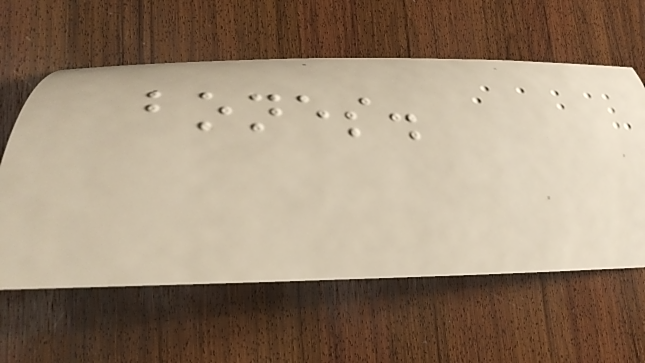bones.
